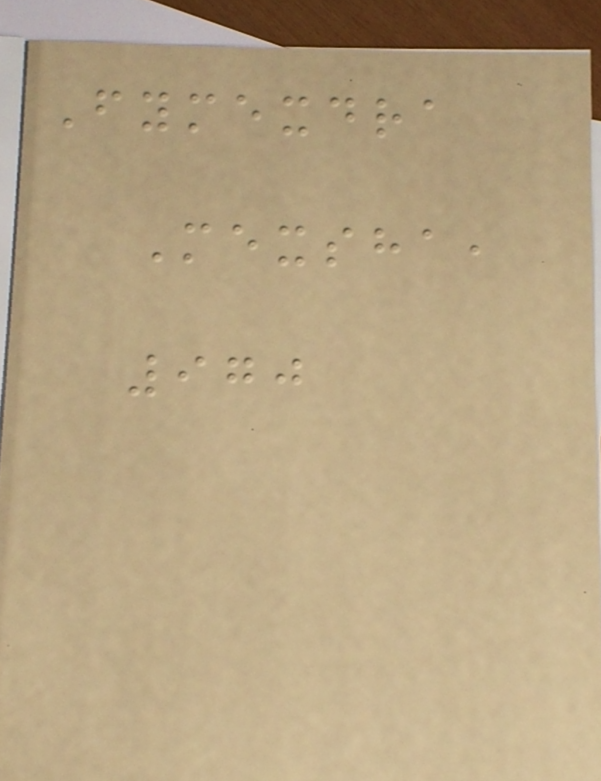Fymexdra
Mexsha,
970
